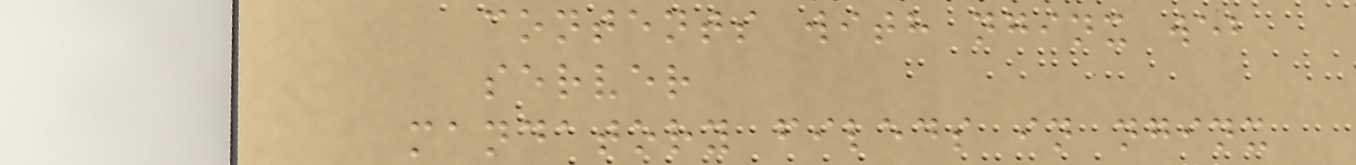contents with nginx web
server
mandatory fileds in nginx
